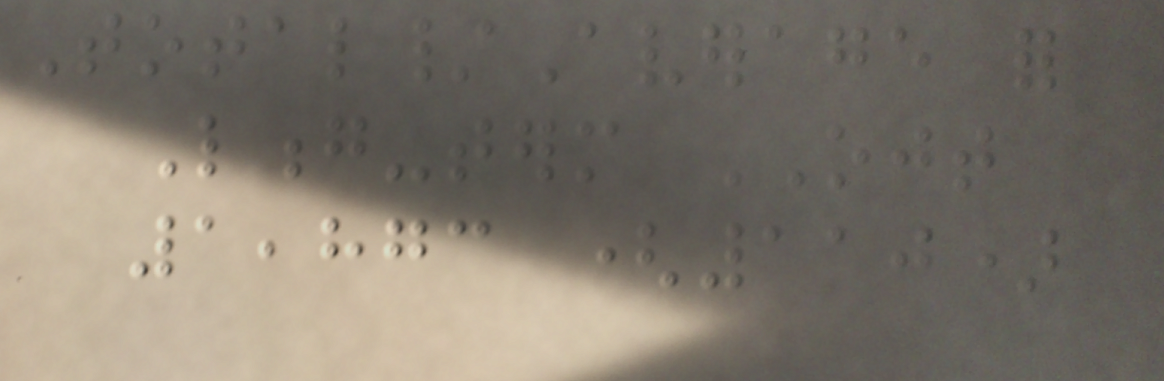Total/Average for
Long-term OJT
1,873 (110)
